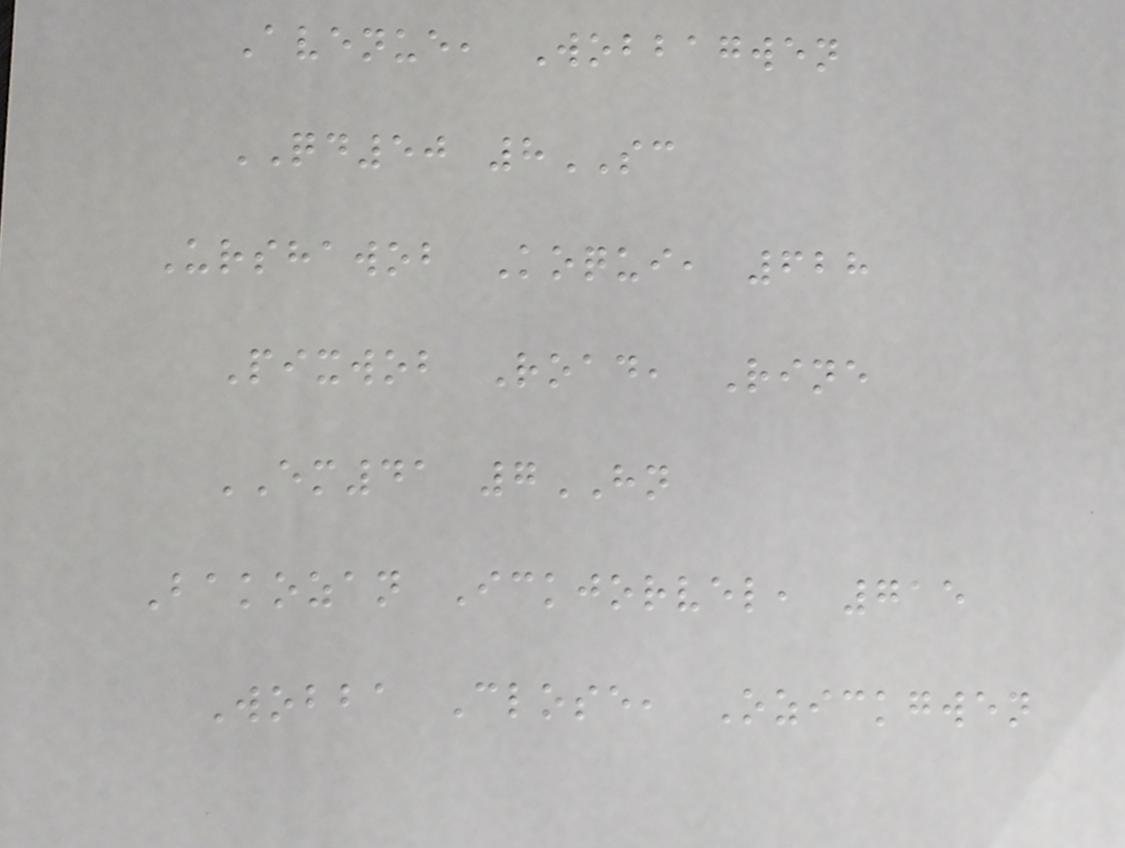Avenue, Wobbagwen
QD50 8SC
Urshawob Koqui, 628
Pixwob Road, Rine
EM41 7HN
Bakozan Ickjorvel, 715
Wobba Close, Ozickgwen
